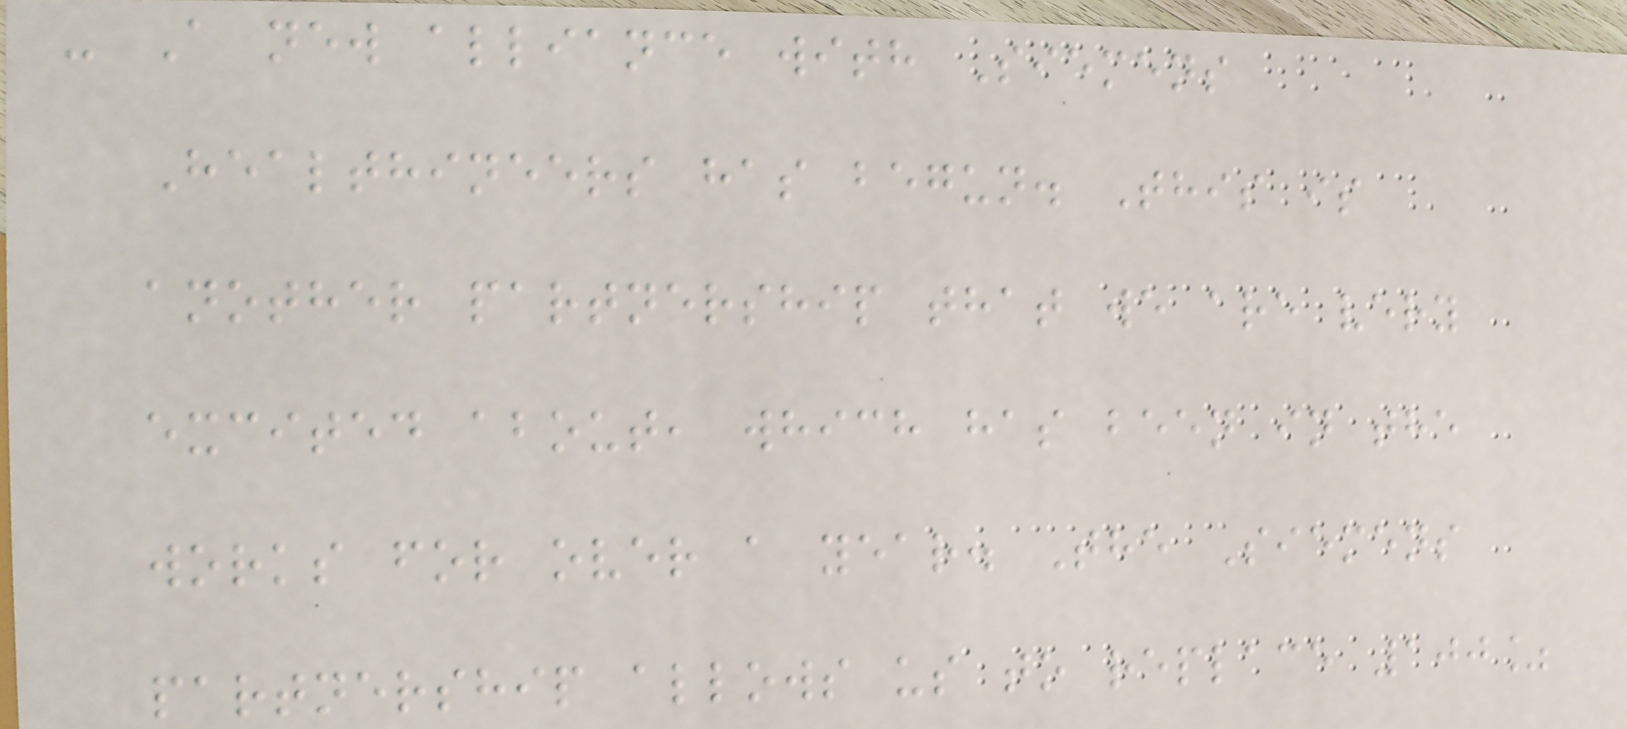- A new alliance with Siemens
Healthineers has begun. This is
another partnership that we are very
excited about, which has been in the
works for over a year. The Siemens
partnership allows us to replace 100%
